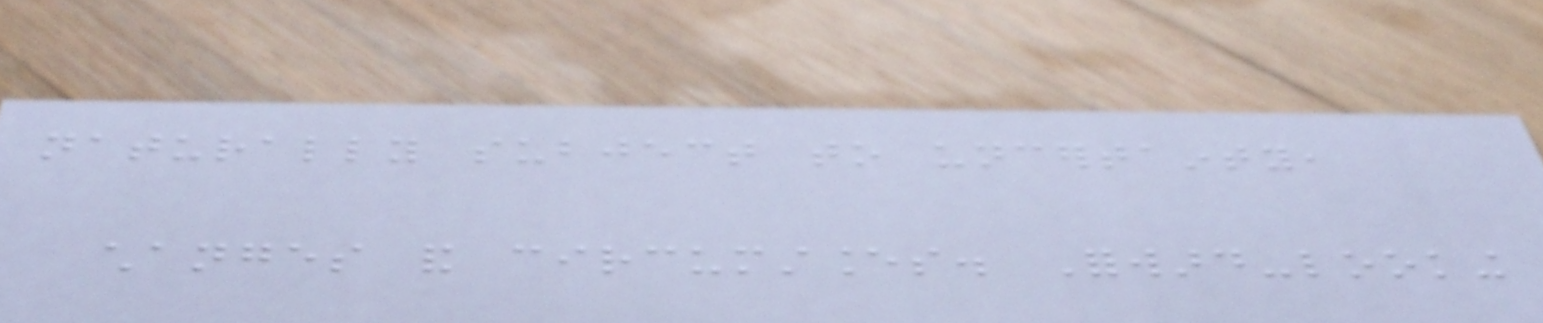naturally subject to uncertainty,
changes and circumstances. Forward-looking
